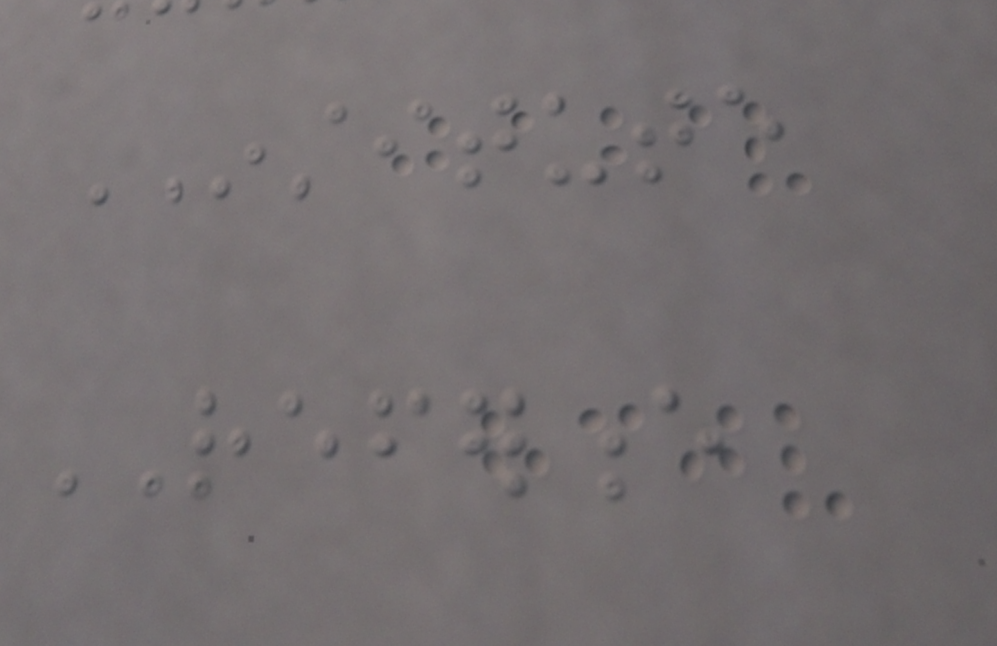INSTITUTE
REFERENCE
